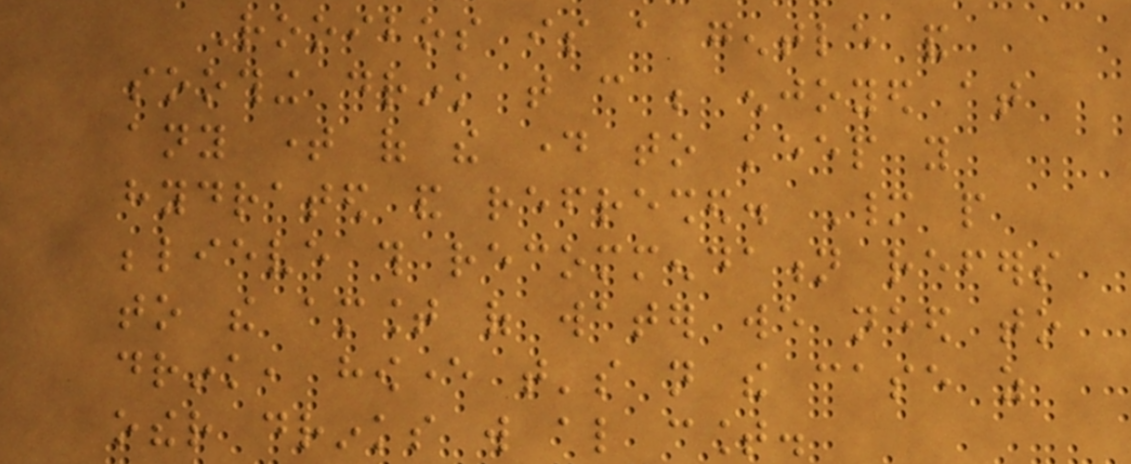Rooibos is a gentle and
soothing drink that can be enjoyed at
any time of the day to keep you
hydrated and refreshed. Many people
believe this recommendation refers
to the amount of water we need to
drink, however that's not the case as
other drinks will also count.
